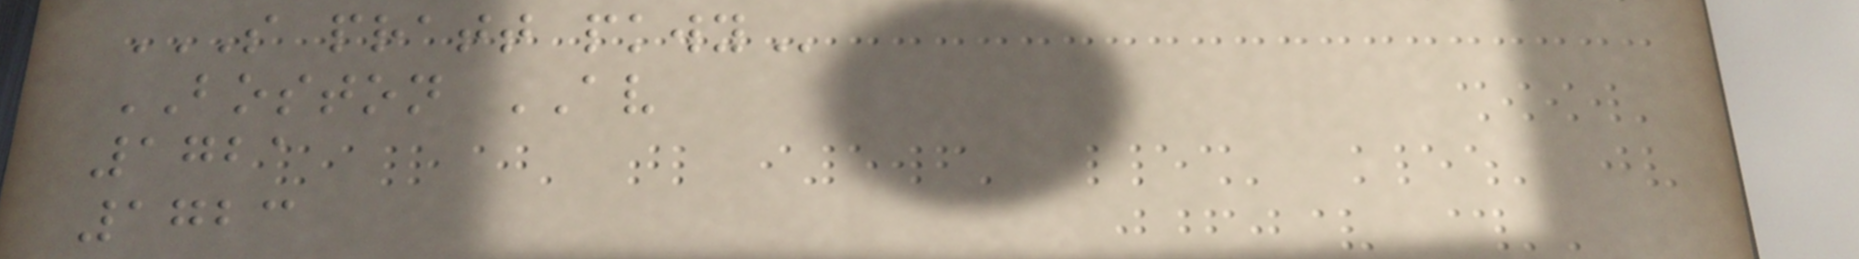S PRATT PKWY
BOSTON AV
1721
1723
